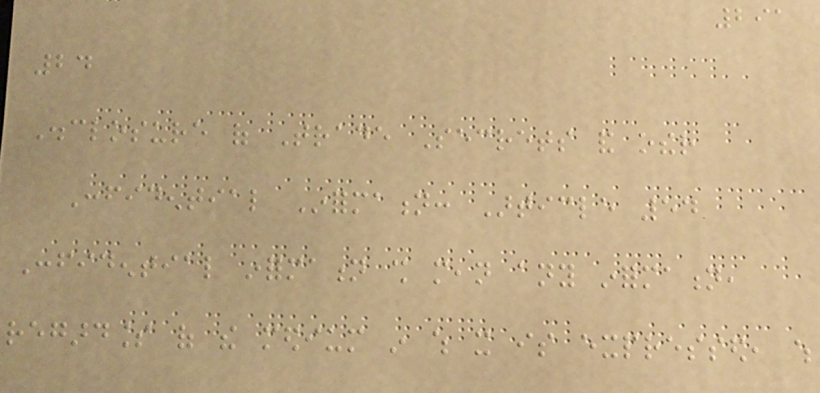291
24
Disclosure of Trade Secrets and other
Confidential Information: Article 54
Confidential information shall mean any information,
regardless of the medium in which it is expressed, which
